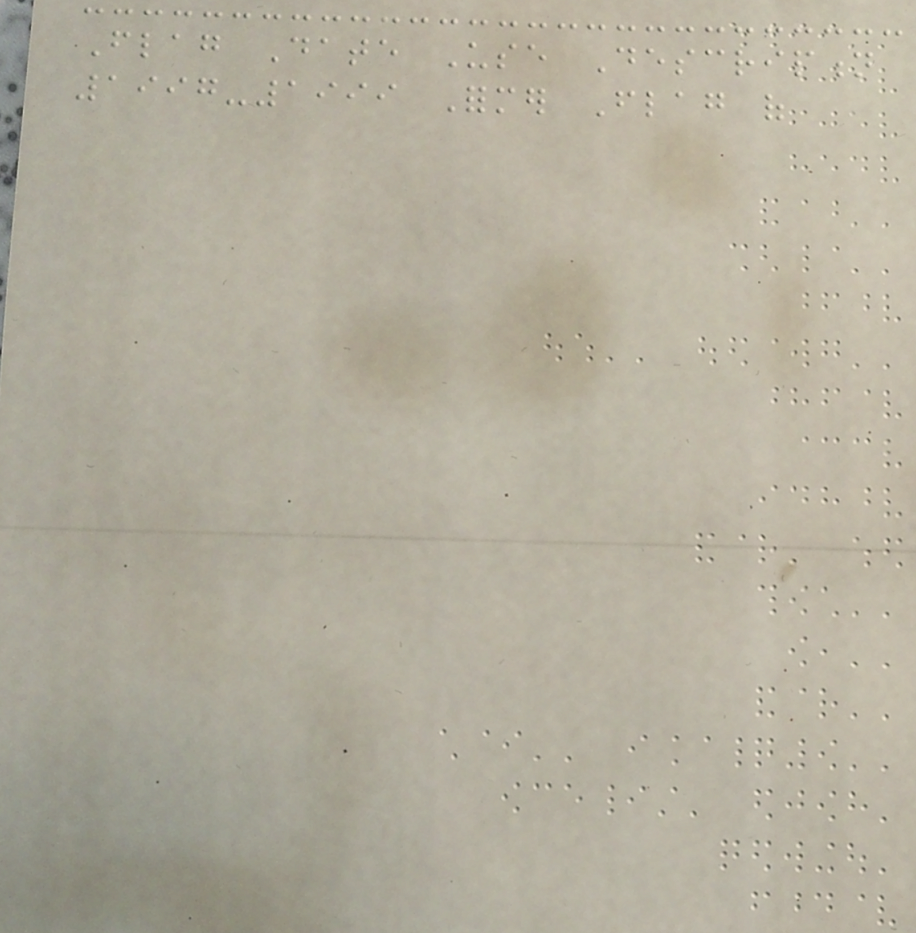Flag Date Use Description
1997-1999 Former Flag of
